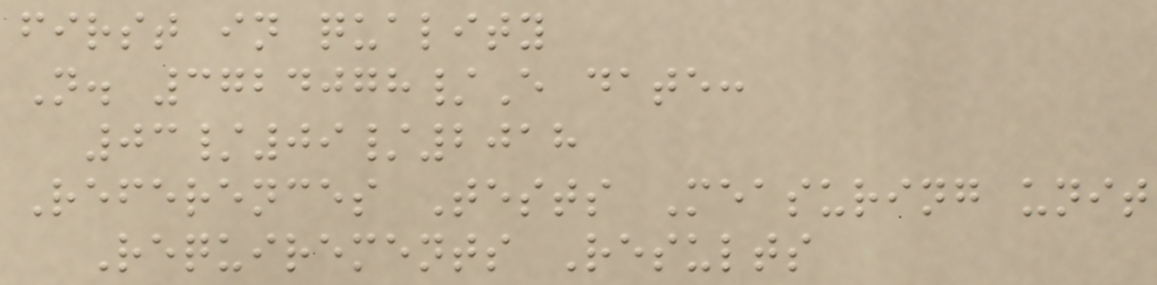first in quality
N. 3724078/E date:
03/09/2018
References Tests Measuring unit
Requirements Results
